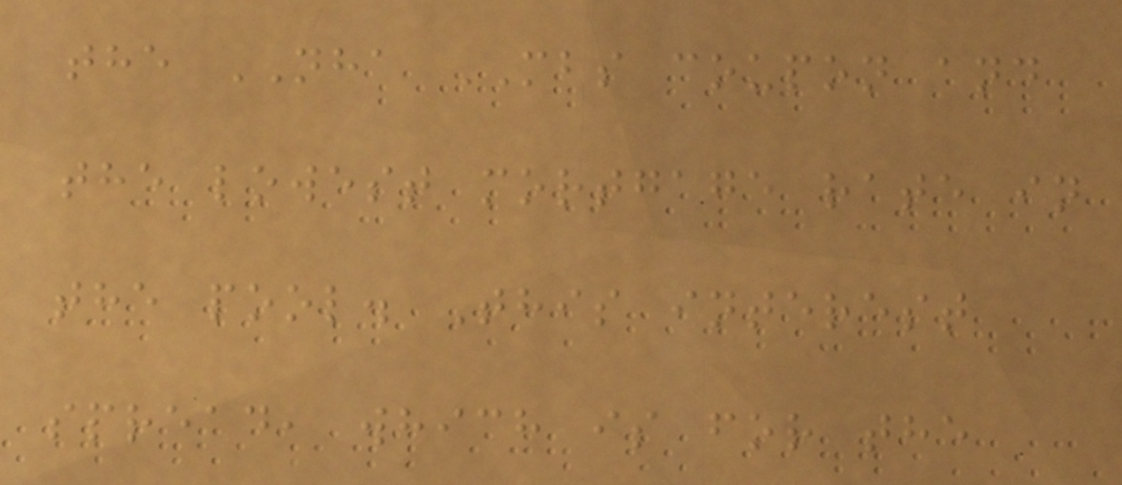the NHA MBS coupon and
the lowest mortgage rate in
the pool. This interest
spread, which is for the
